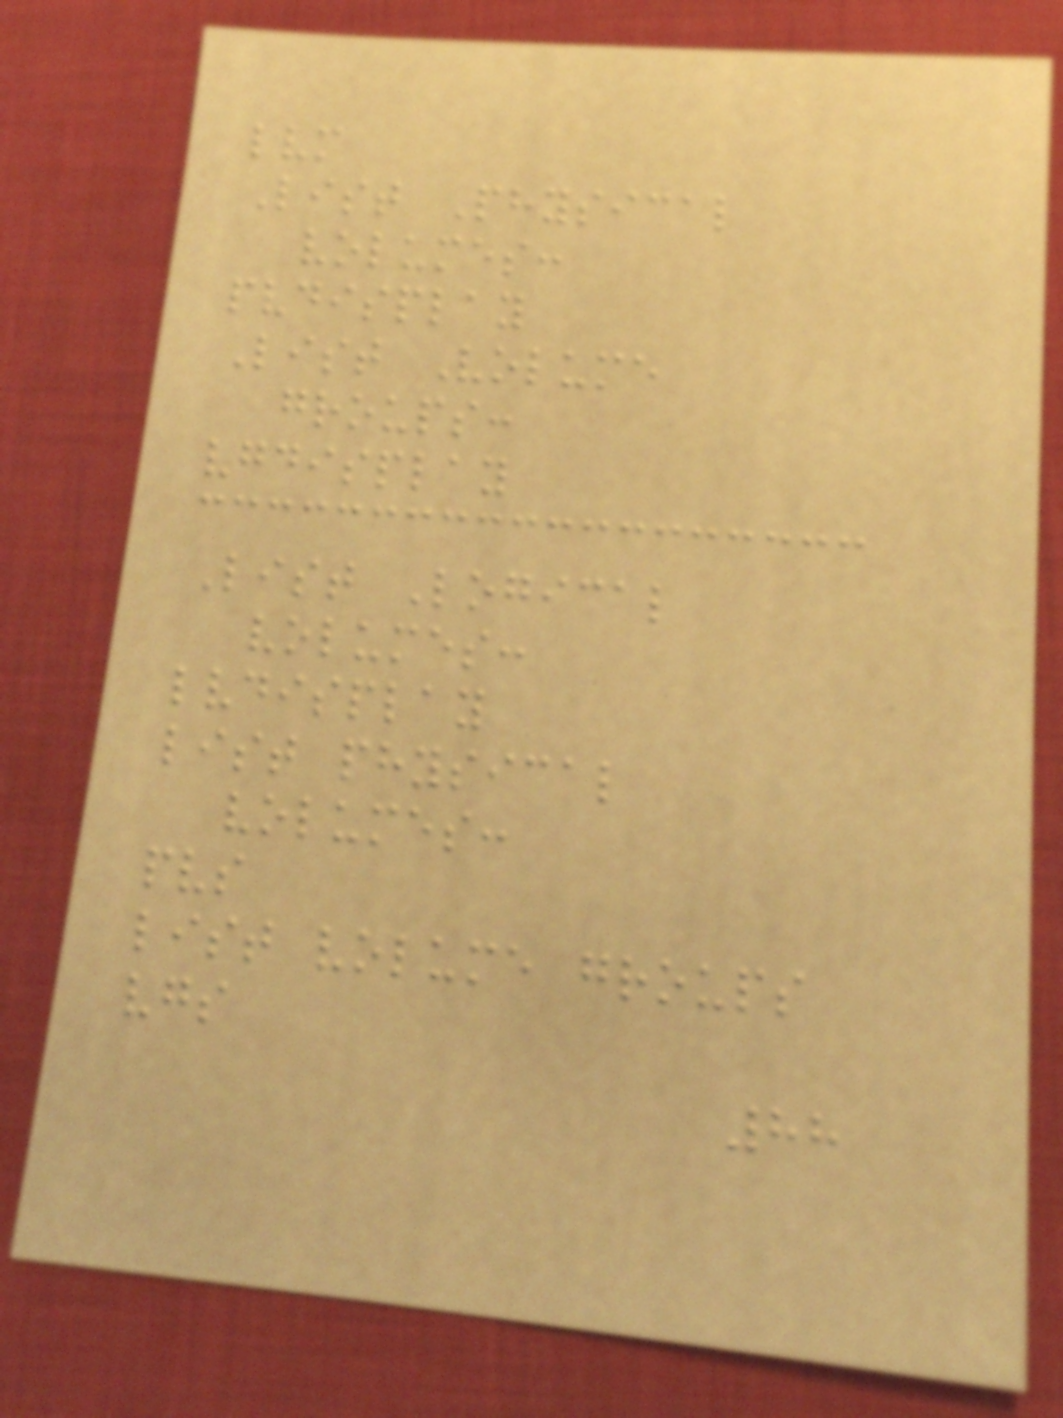lvm
List Physical
volumes:
pvdisplay
List Volume
groups:
vgdisplay
List Logical
volumes:
lvdisplay
list physical
volumes:
pvs
list volume groups
vgs
88
